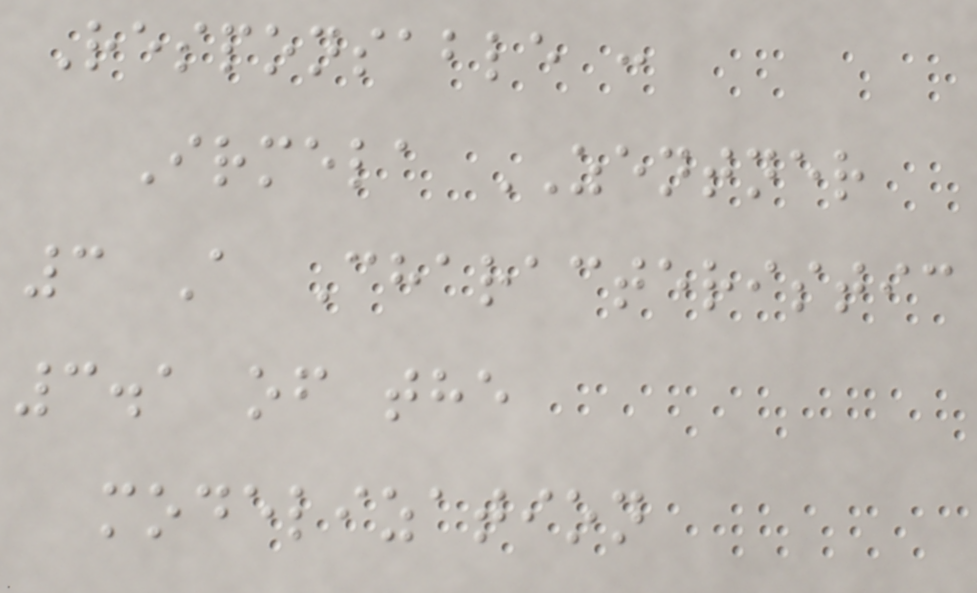Responsable :
Irmela ZENTNER
3 A Characteristic
3.1 of the
modelization
